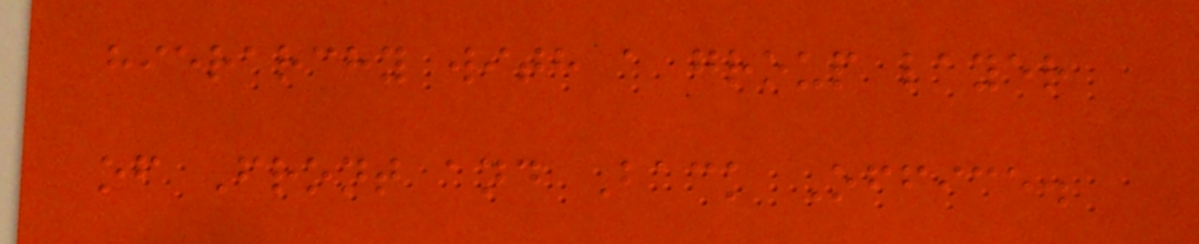hierarchy with a group layer
of Front and Back Office.
